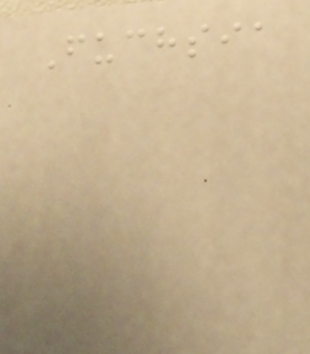Fuchsia
